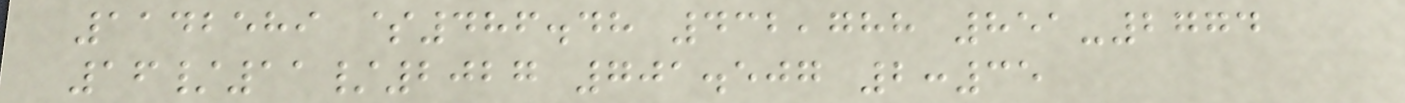1142589 $486.48 432,788 851-2774
16/11/2027 701.507 2:35
